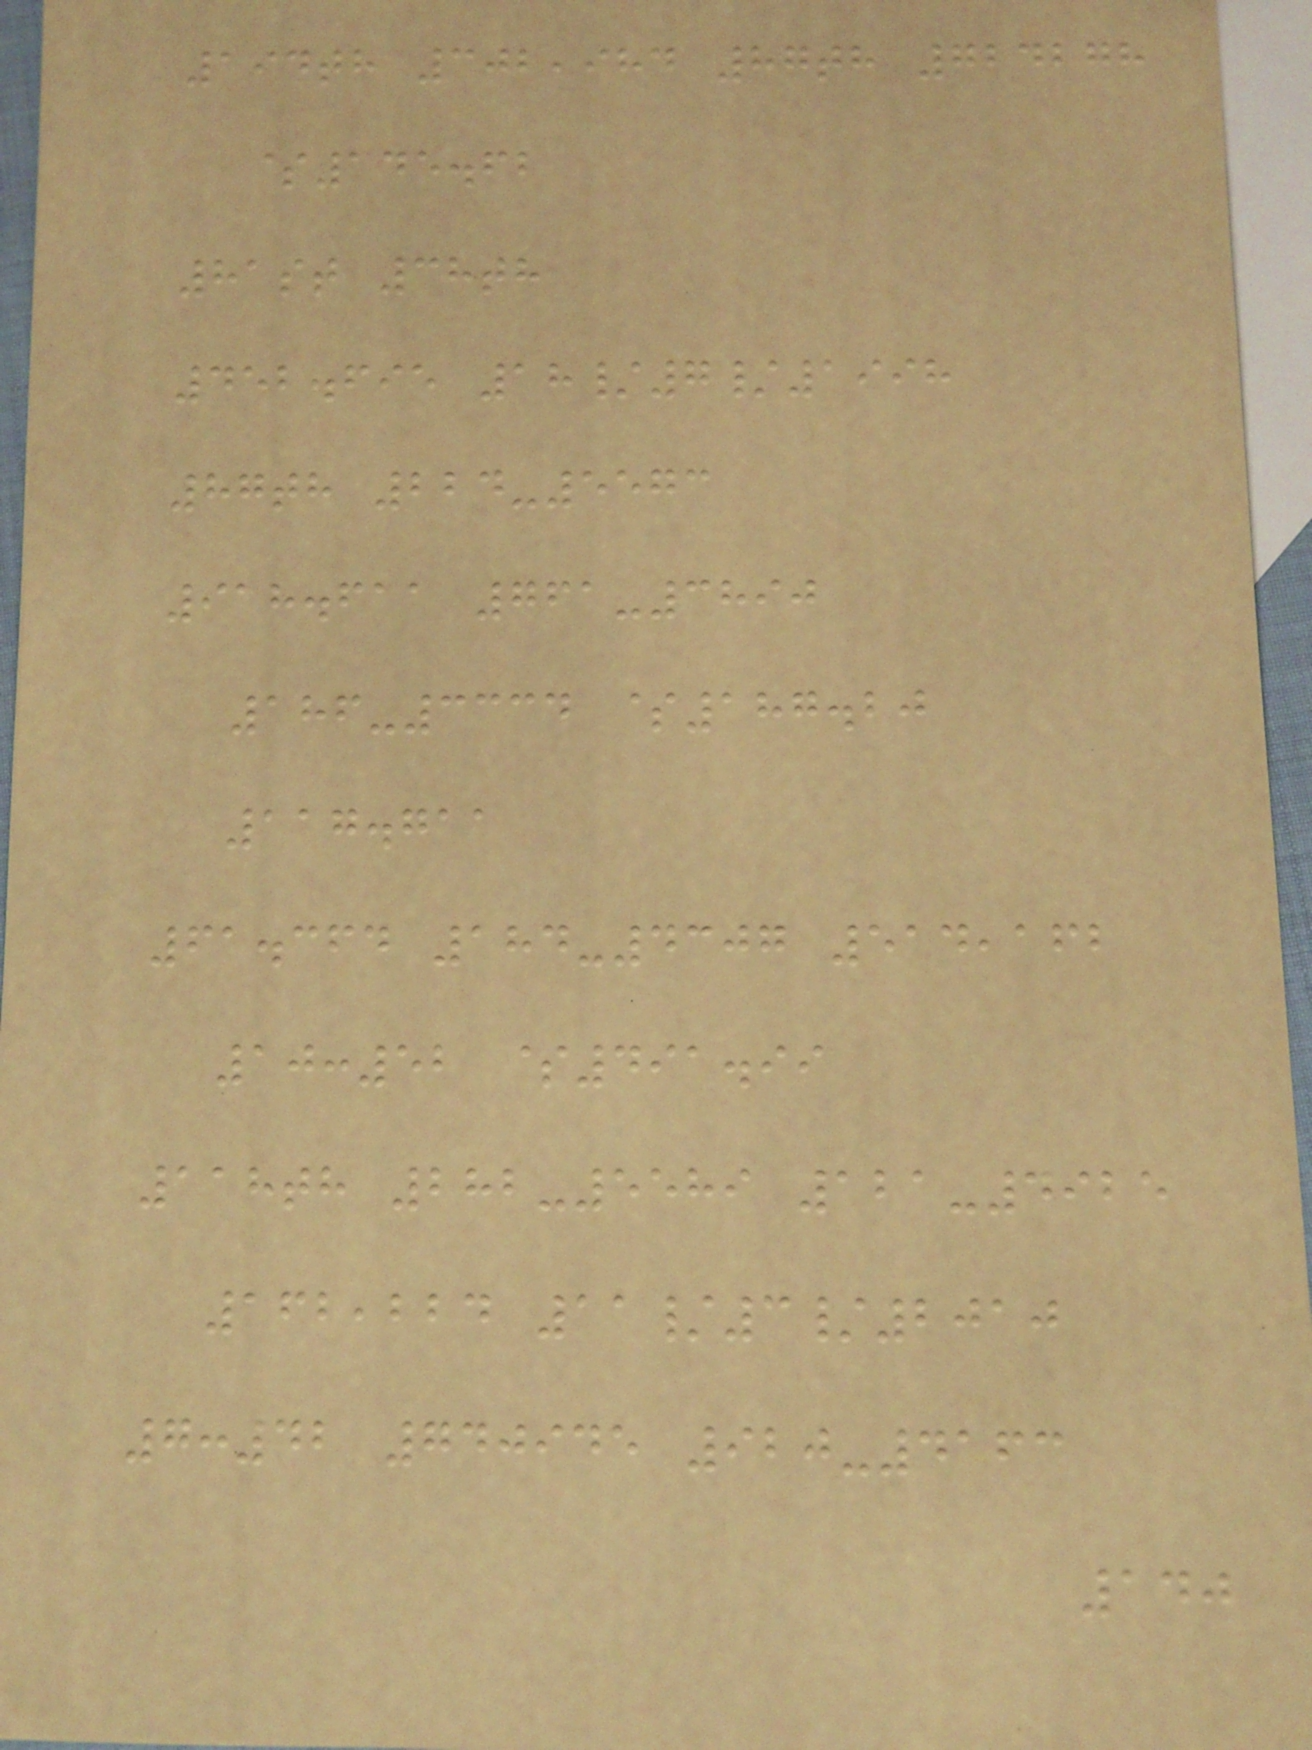194th 302,984 87th 724278
$145.62
81st 38th
452.695 18/7/1998
87th 224-5573
918.611 761-3890
186-3334 $187.20
117.711
61.364 184-4307 514,162
10:52 $491.99
118th 282-5589 121-4925
162,224 11/3/2010
7:42 740945 920-4163
140
